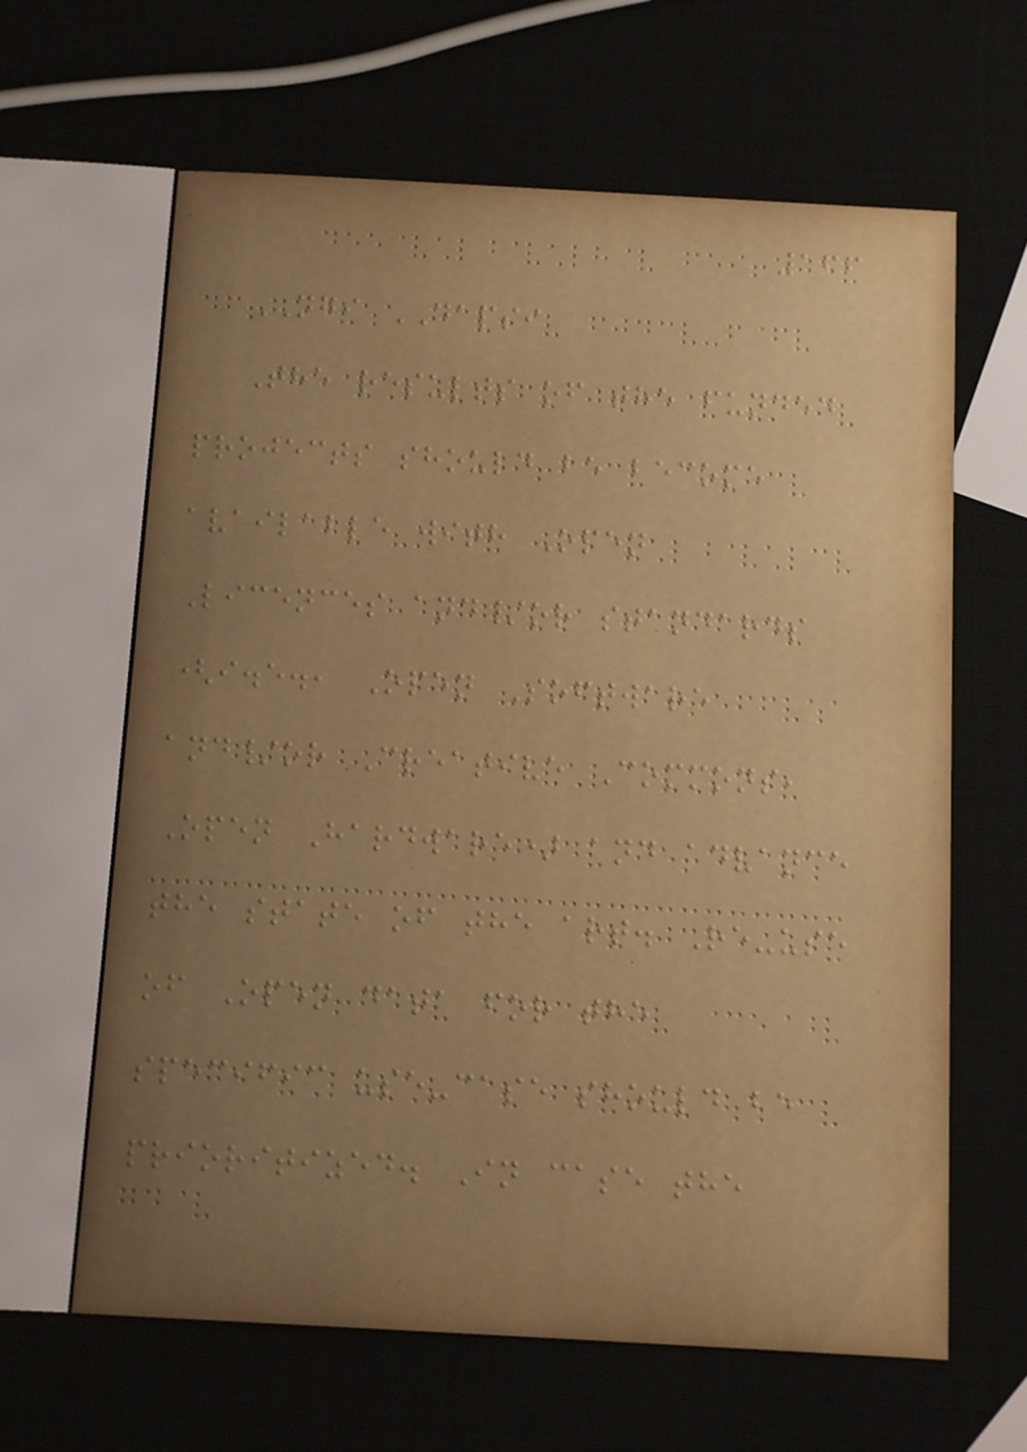166
NGI DAPSI
The results of the funded
projects should be become
available with Open
Licences and/or standards
(i.e., Open Software
and/or Creative Commons,
Open Hardware) and advance
the state of the art. Re-use
of Open data for the
specific use-case should be
prioritized. In case the
